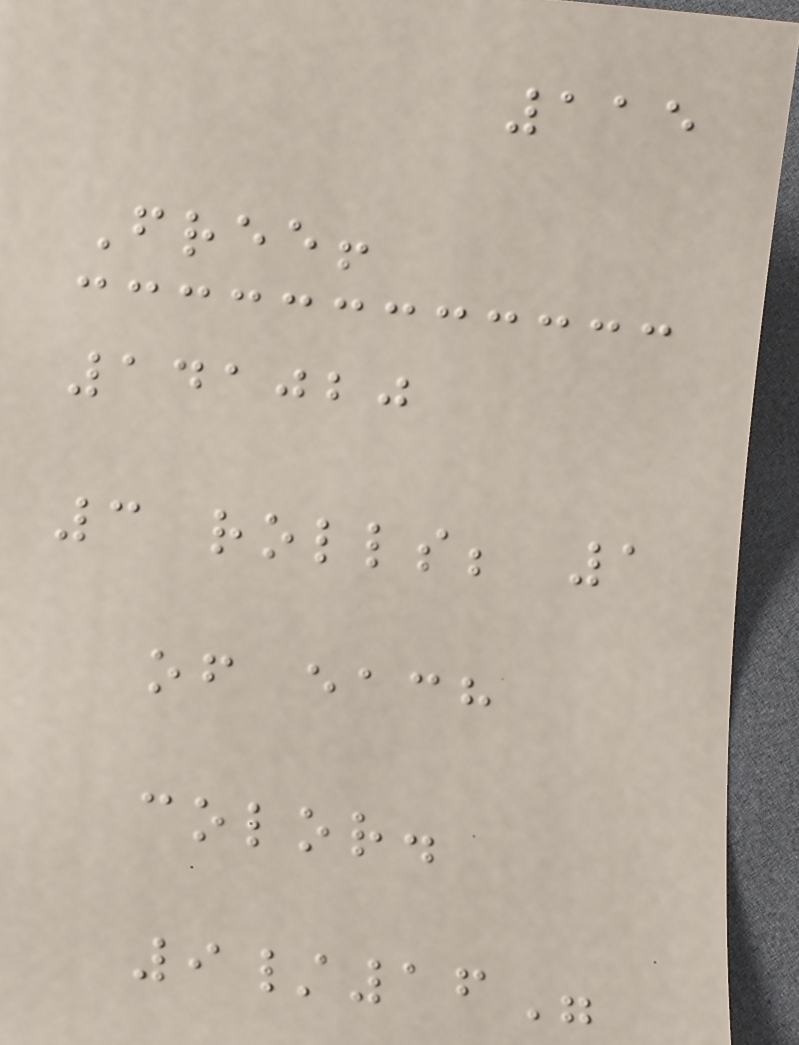115
Free!
141020
3 rolls; 1
of each
color.
9/16"
